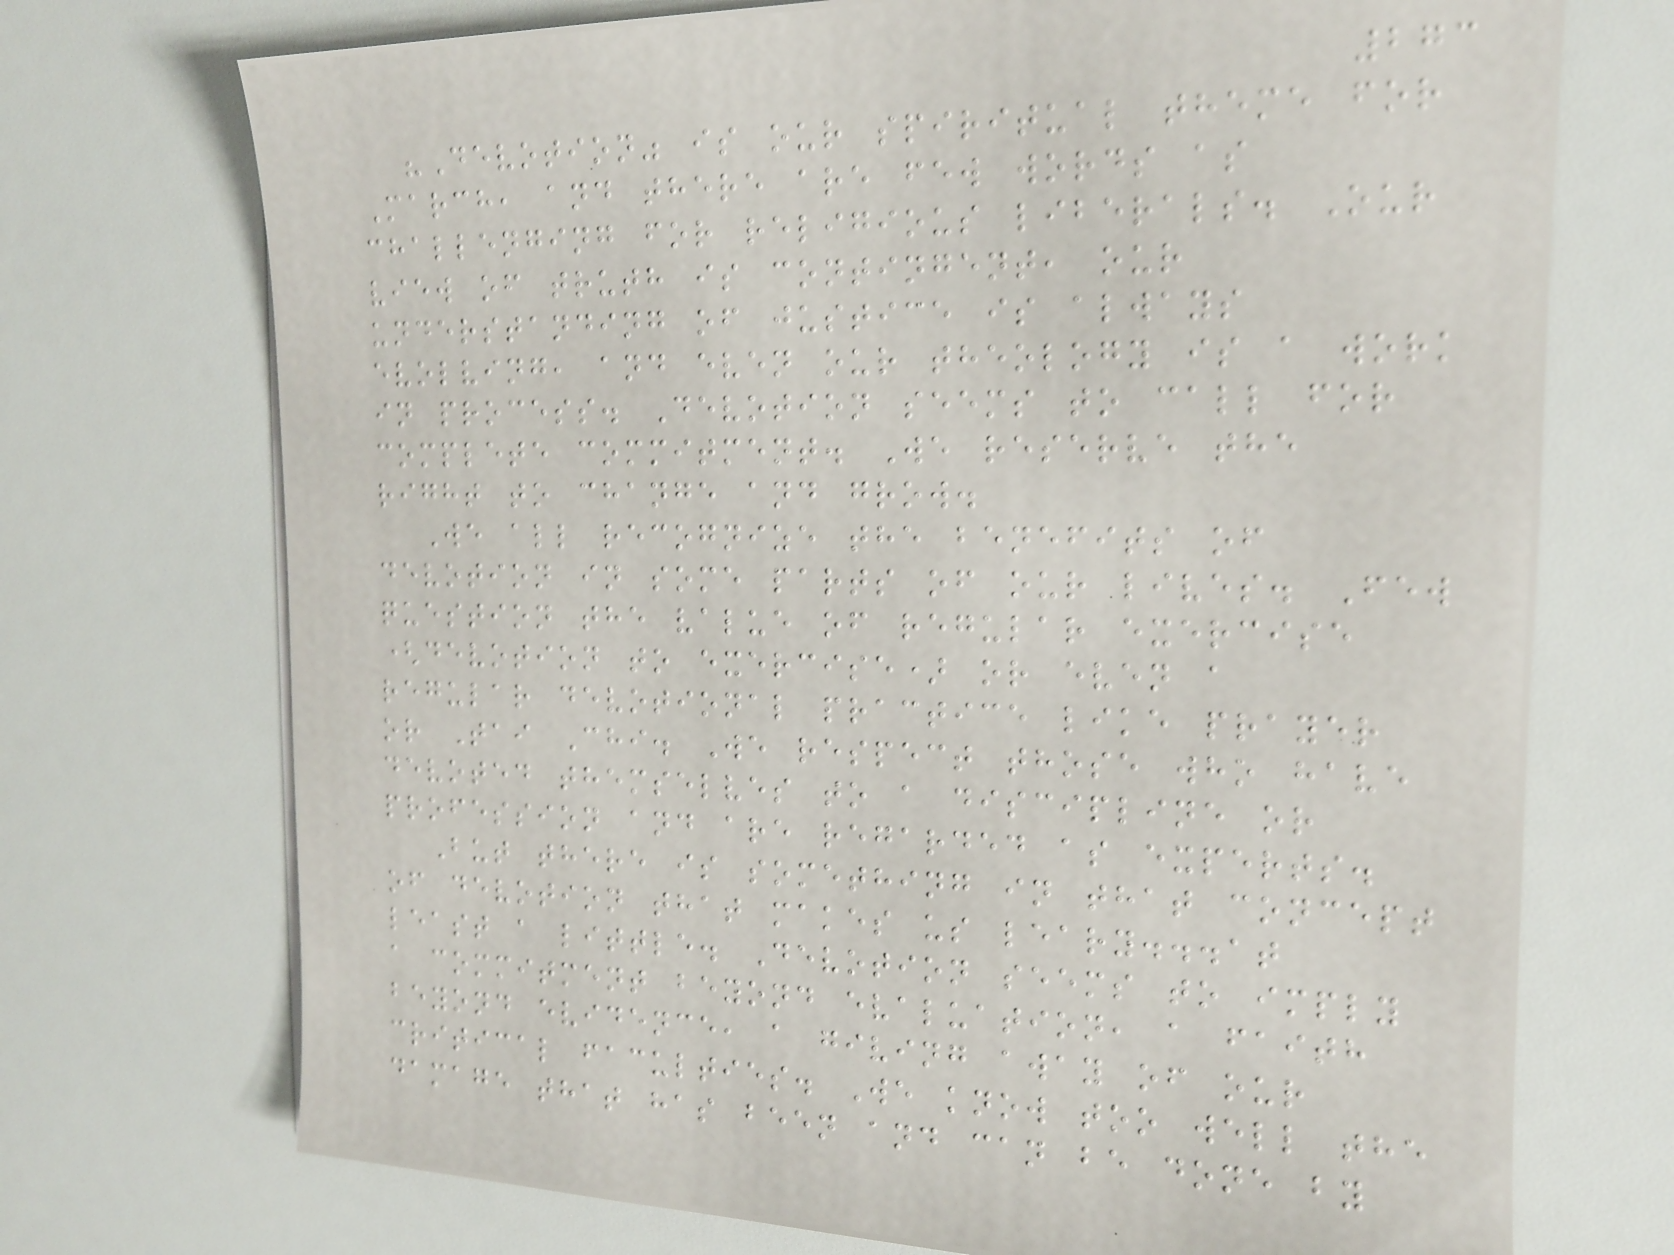273
"Devotion" is our spiritual theme for
March, and there are few words as
challenging for religious liberals. Our
view of truth is contingent, our
understanding of justice is always
evolving, and even our theology is a work
in process. Devotion seems to call for
complete commitment. We reserve the
right to change and grow.
We all recognize the benefits of
devotion in some parts of our lives. Few
question the value of regular exercise
(devotion to exercise) or even a
regular devotional practice like prayer
or Tai Chi. We respect those who have
devoted themselves to a discipline or
profession and are regarded as experts.
But there is something in that concept
of devotion that makes us leary...at
least a little. Devotion seems to imply
a commitment beyond evaluation, a faith
beyond evidence, a giving away of our
critical faculties. We know too well the
damage that has been and can be done by
